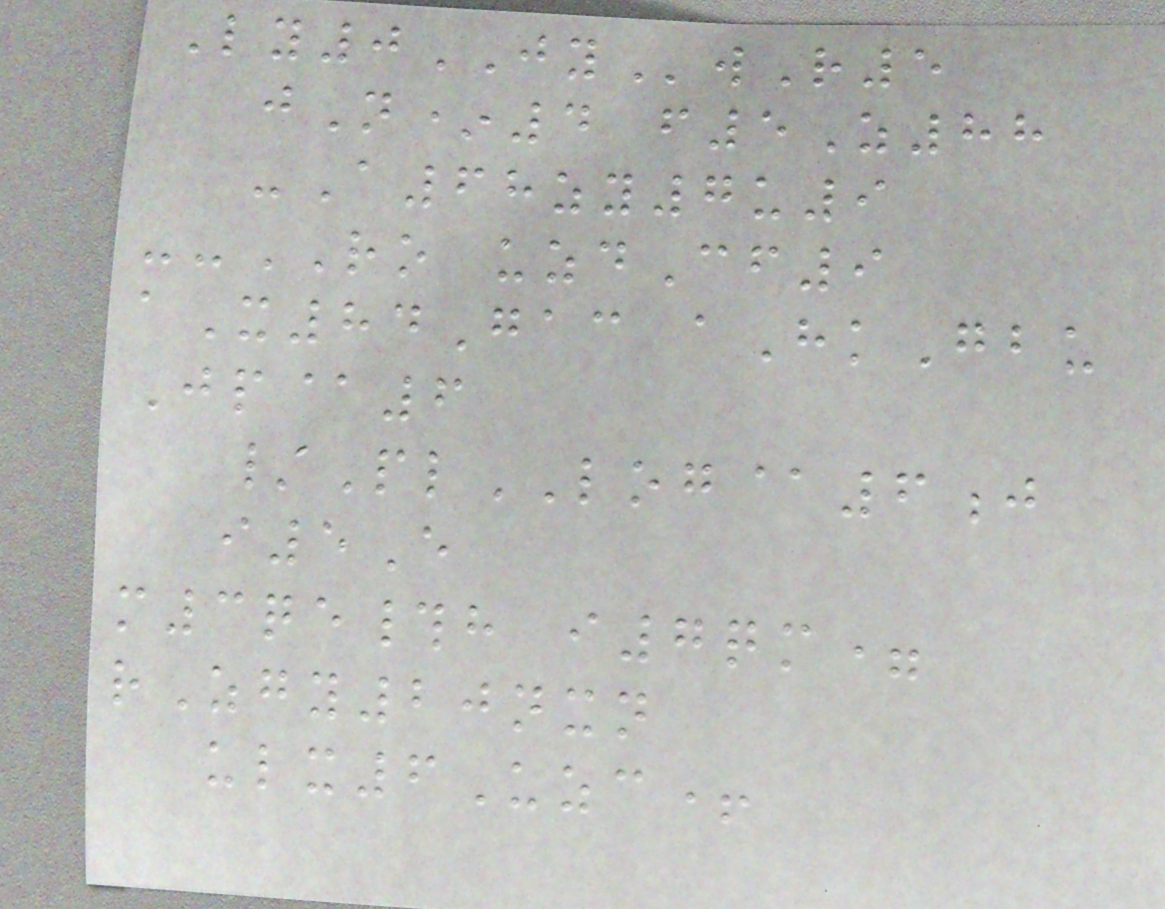Ly0JYwR5
jN*4 f5Z88
-A68zy7u9
--RO uzdCf9
aX84Gac aHkGbu
Jp@6
/PlLOG@6j
i5E
m3qe#h i7qm=
rZgy20nxn
ulx6Uzc+
